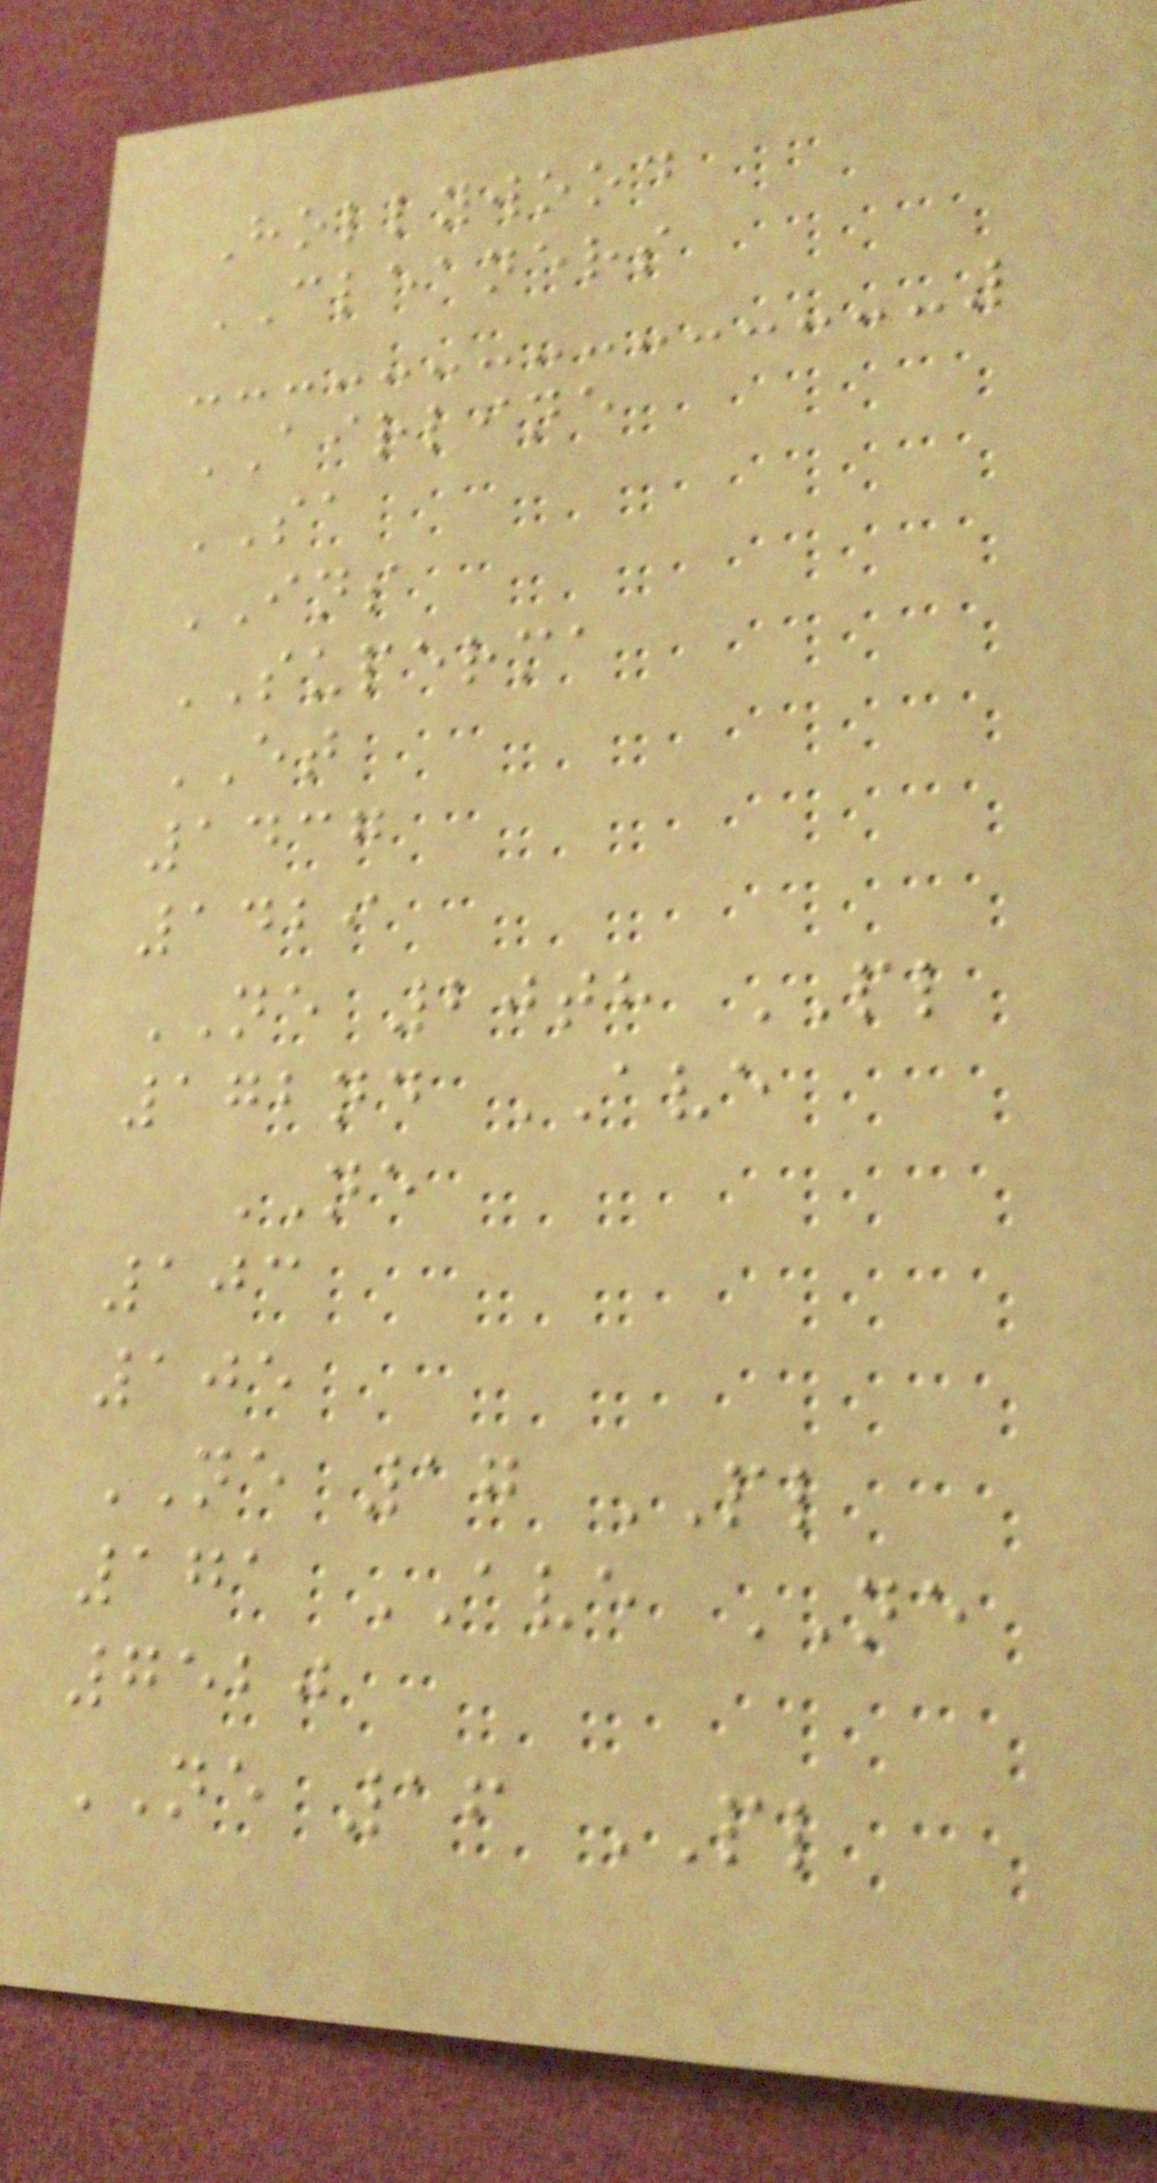Hollywood
CLEANERS
AIRLINE
SA
INS
SUPERMA
ET
1437
1429
NE 20th PL
172nd AVE
NE
103
105
NE 17 PL
171 AVE NE
7520
NE 16 PL
